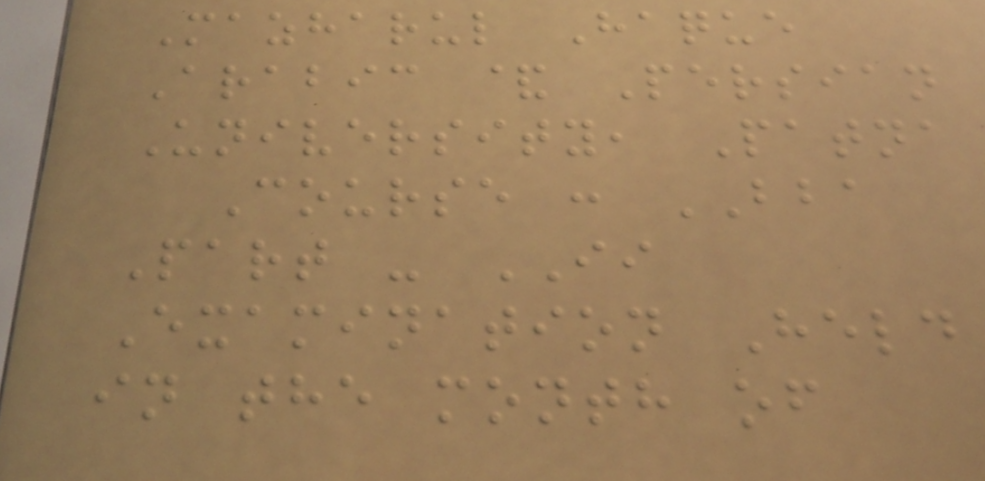Mazharul Haque
Arabic & Persian
University, Patna
Course : BBA
Part - II
Examination Held
in the month of
